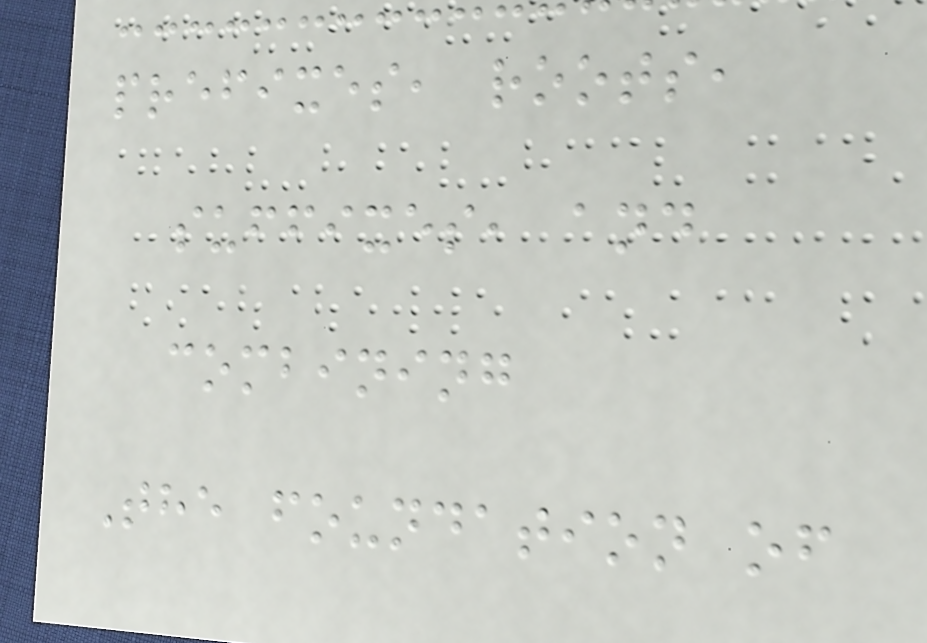prefixes, roots,
suffixes, and
combining
The foundation of
